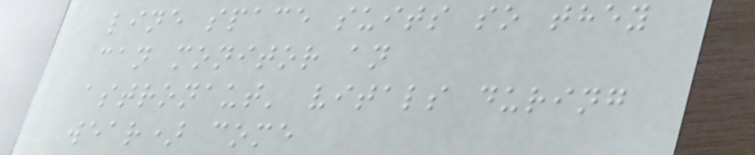line space suits so they
can monitor an
astronaut' vitals during
wear) come
